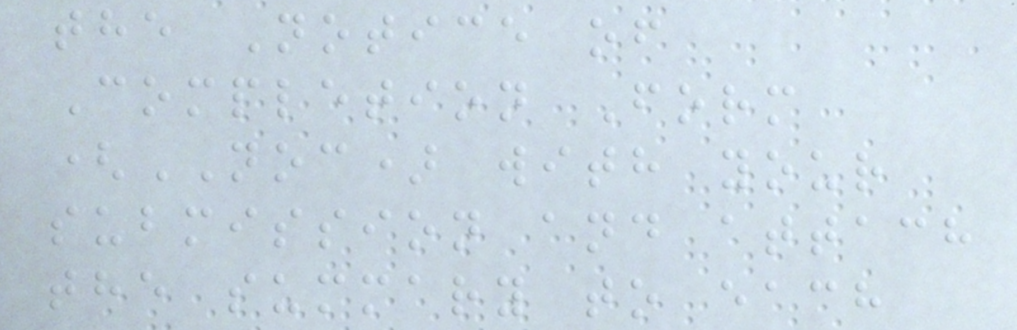the Notice of
Completion Form
(NOC) with your
submission and attach
the summary to each
